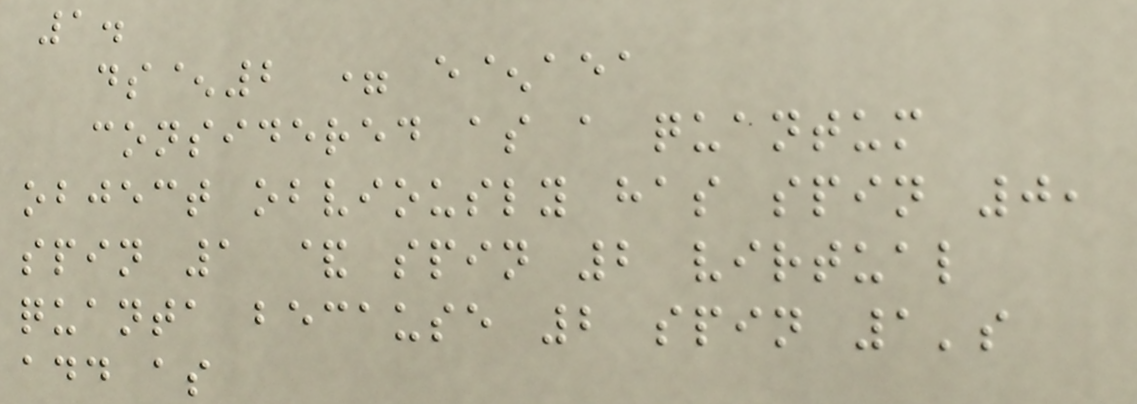1.
ds^2 = e^aea
considered as a quantum
object obviously has spin 0,
spin 1 & spin 2 virtual
quanta because 2 spin 1's
add as
